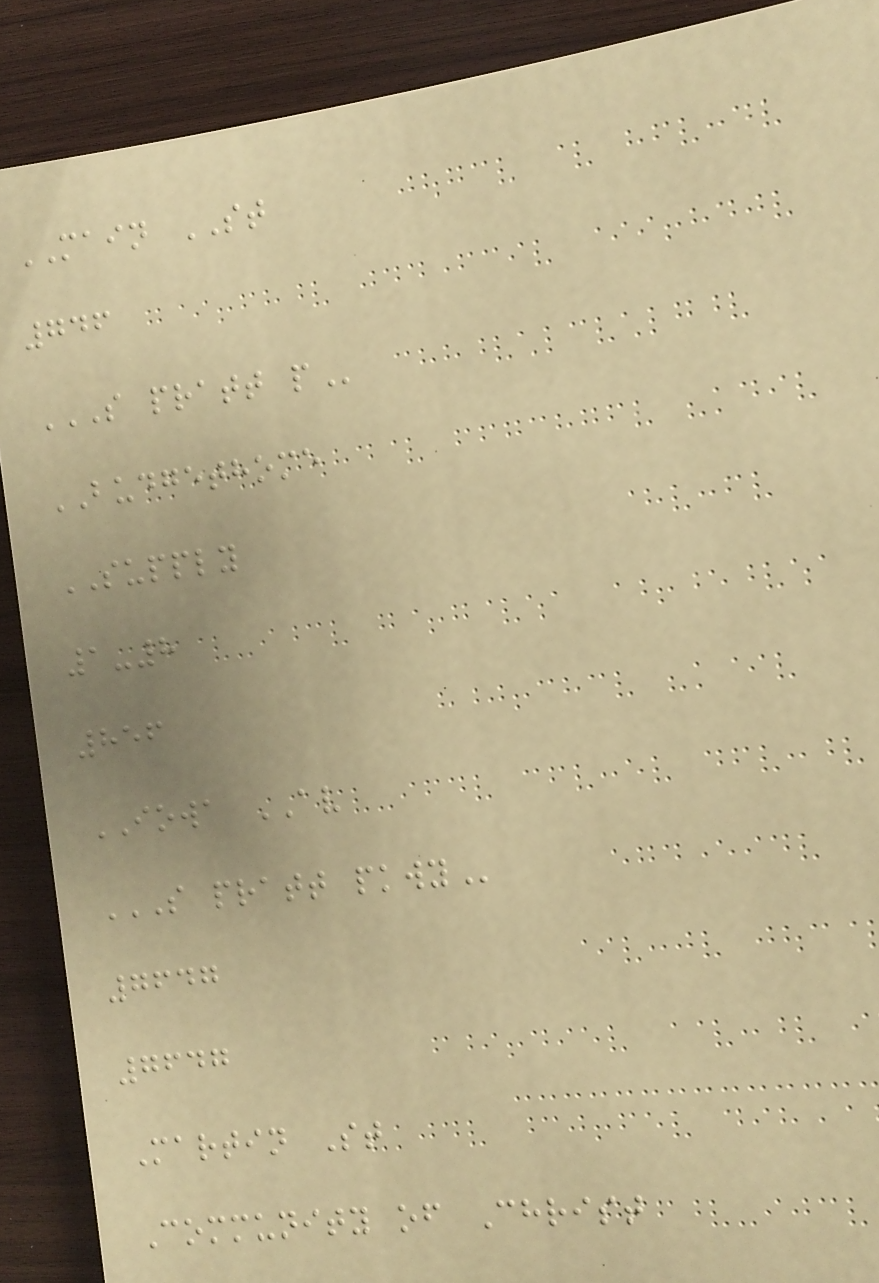MAIN ST
746
S PRATT P
BUDGETHOME
SUPPLY
1-8
856
IOWA AV
S PRATT PKWY
7647
7647
Martin St
Community of Christ
